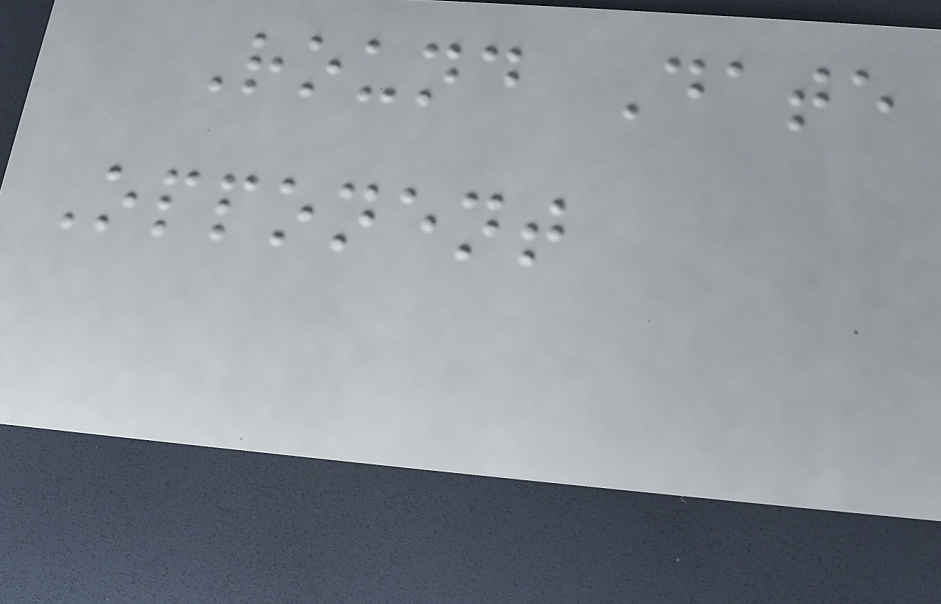Round Date
Opponent
